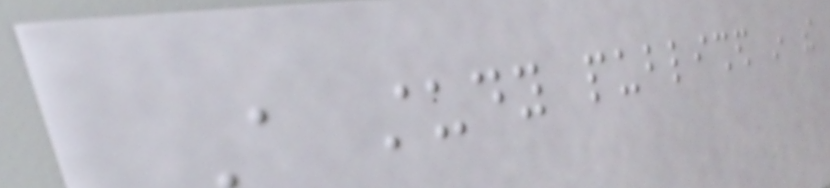A study published in the
